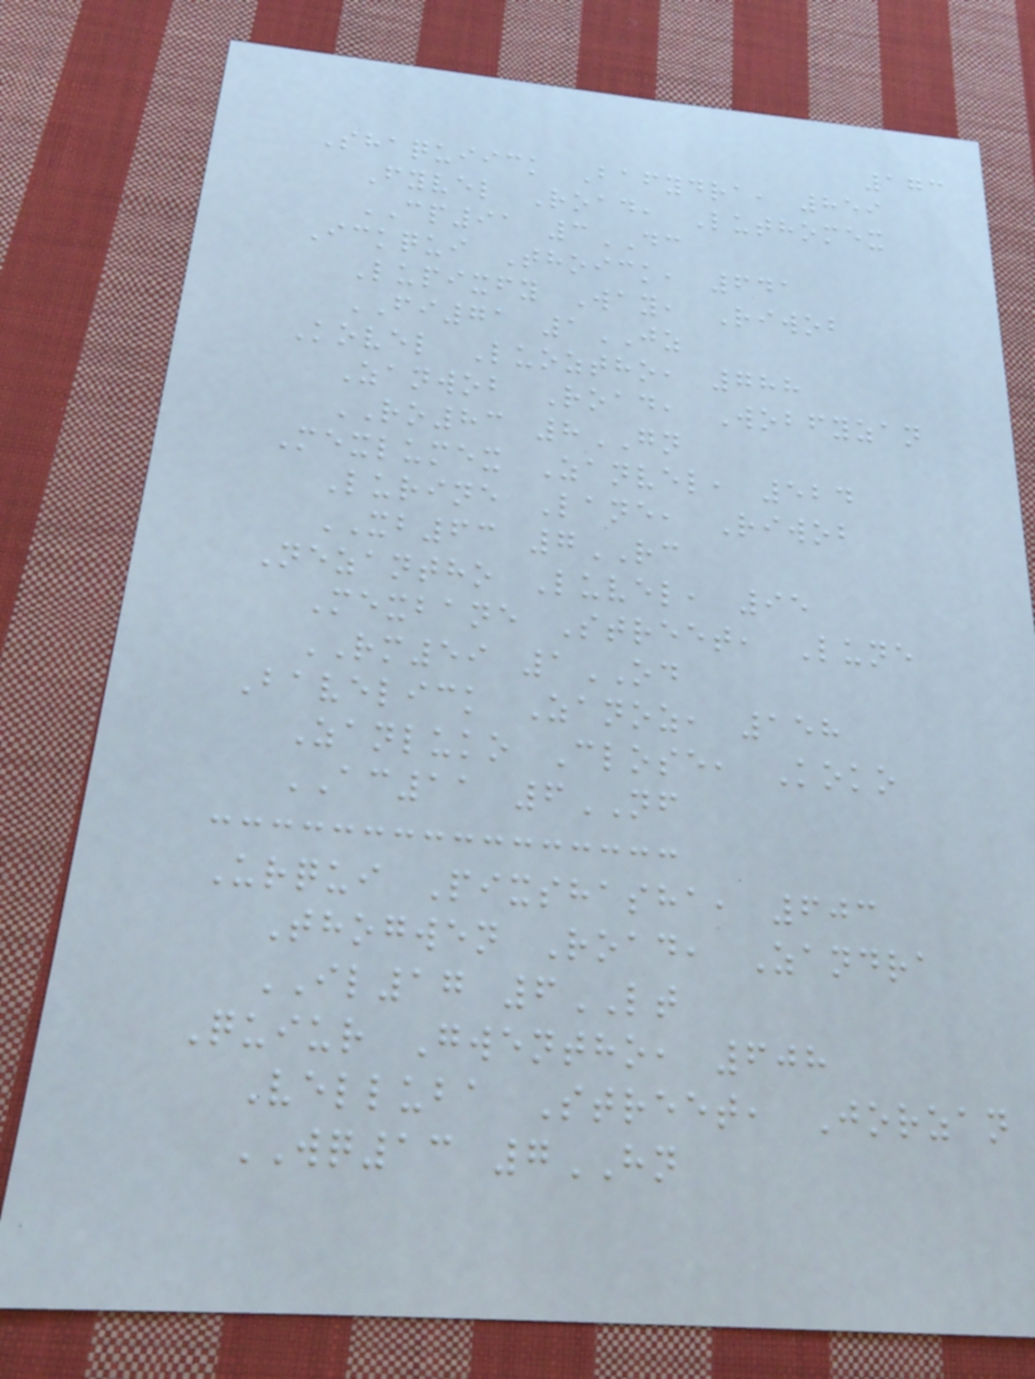173
Shaquiick Bafydra, 859
Fyvel Road, Luthomex
CP91 3DC
Ickqui Thoick, 641
Lupixfy Way, Riwob
FI71 1JZ
Kovel Luoztho, 788
Zanwob Road, Wobfyzan
RO83 8GN
Mexlumex Zanvel, 524
Lurine Lane, Riwob
XB63 7RC
Nezantho Luvel, 95
Mexbane Street, Lune
RM59 1OD
Bavelick Zanoz, 158
Zanluko Close, Koko
AC11 6NF
Urqui Pixshasha, 603
Thogwen Road, Zandra
IL17 6LT
Quiur Gwentho, 608
Velluba Street, Jorzan
WQ13 7HN
